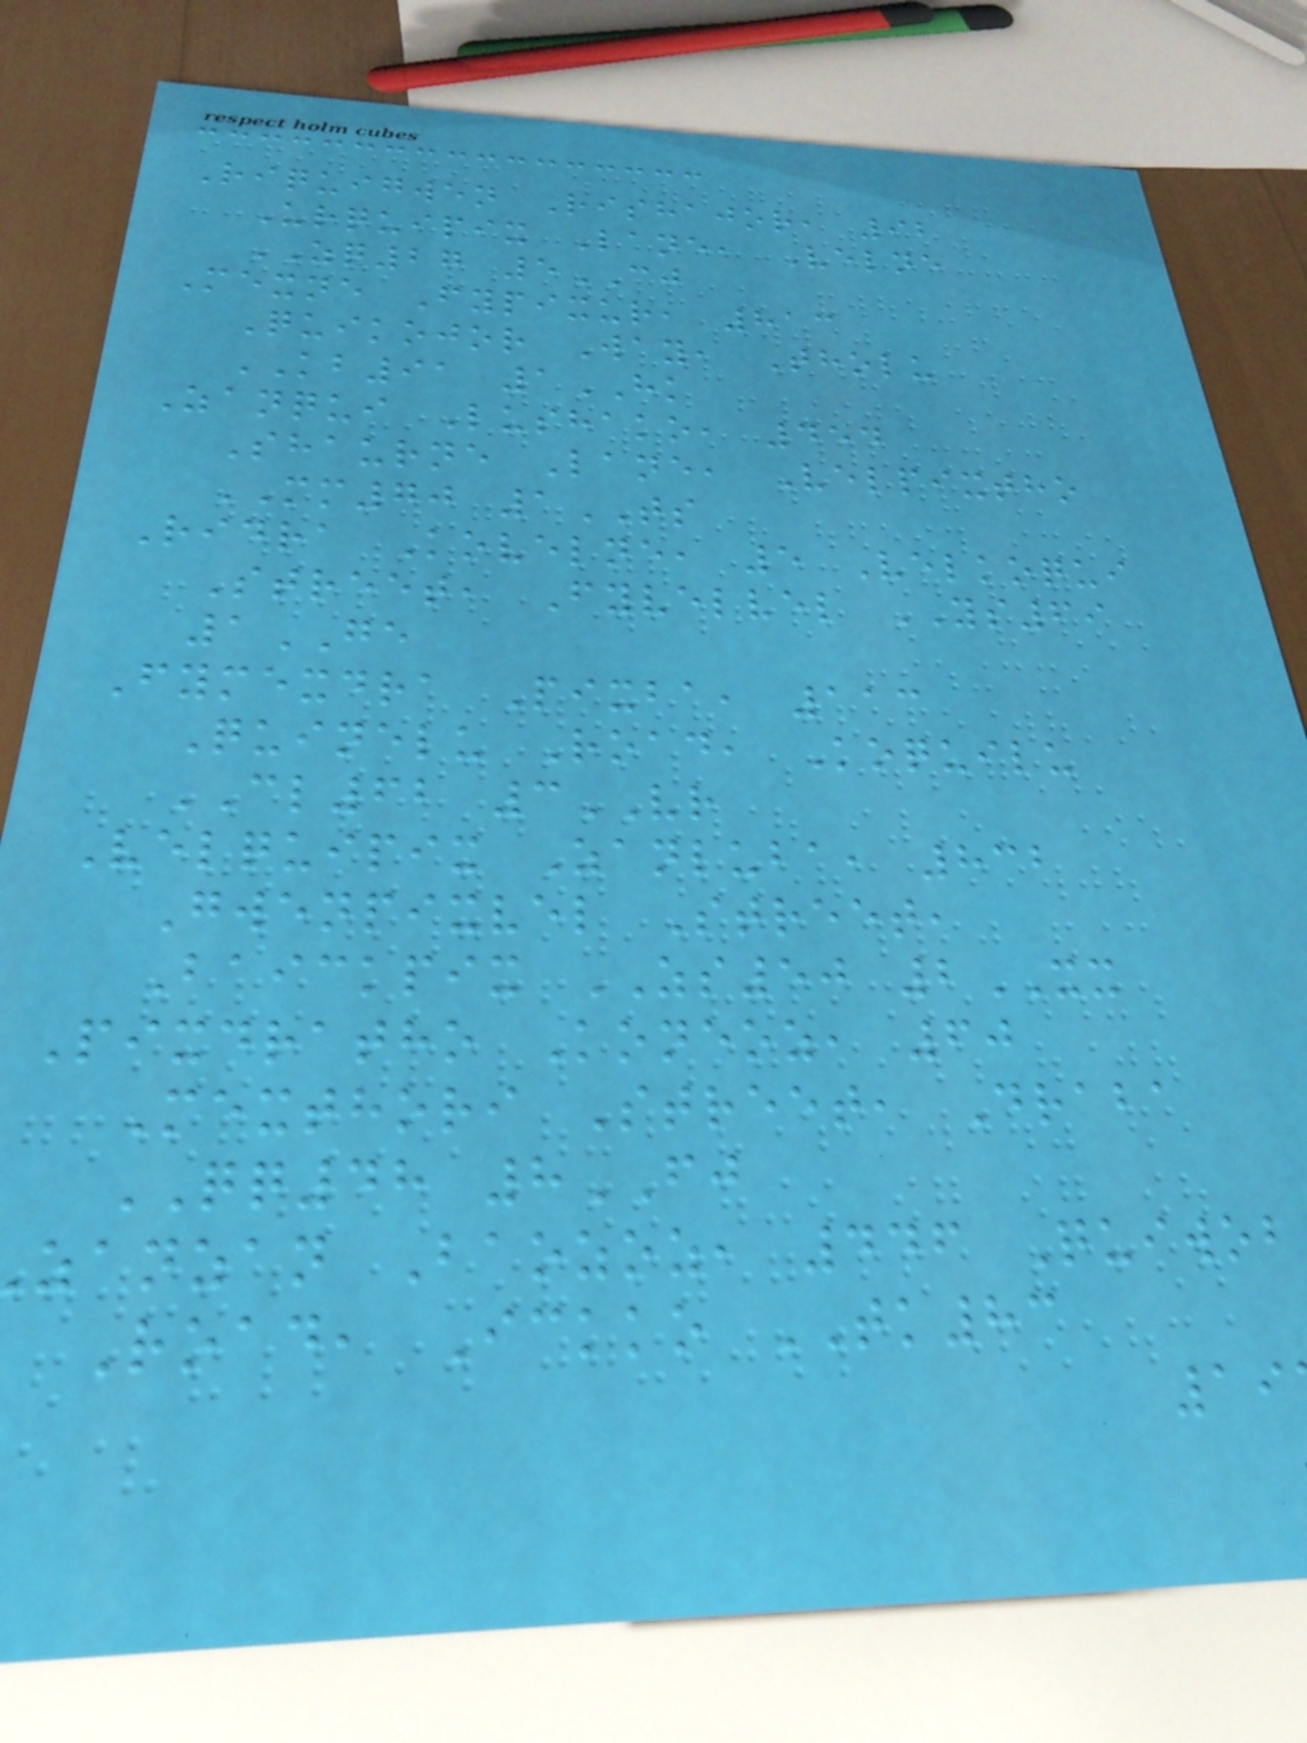Riquigwen Rishajor, 92
Urquipix Lane, Velne
ZQ27 5CJ
Mexne Fypixur, 813
Quikojor Way, Tholu
KB91 1HK
Zanqui Lushako, 454
Shaurne Lane, Velpixtho
MM70 1TS
Ridra Kovelne, 5 Velkoqui
Street, Fyvelvel YS69
1GE
Fymexdra Pixba, 113
Quinelu Road, Koquilu
CL62 3VR
Velquipix Zanluba, 832
Gwenpixvel Street,
Baickpix ZS50 2XX
Pixdratho Koneoz, 60
Mexthori Street, Draba
QQ48 8FJ
zanzan Baozoz, 446 Quiwob
Road, Ickko TK83
